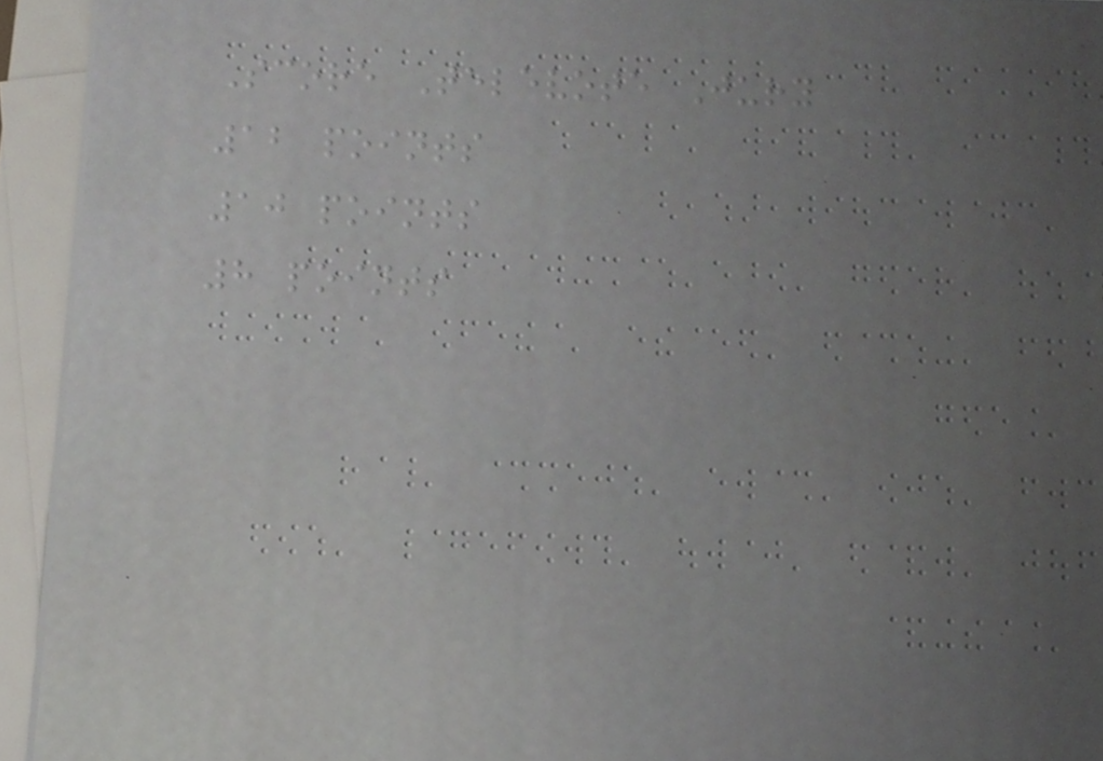Score Televote Jury
12 points
10 points
8 points
